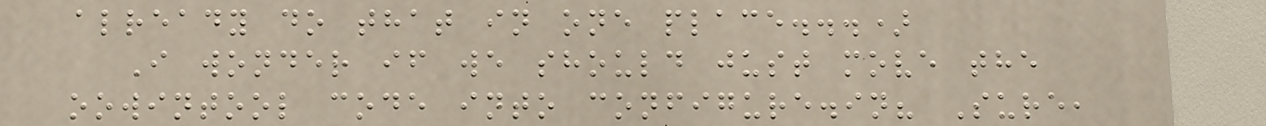already do that in one place...)
I wonder if we should just move the
oowintool code into configure.in? Sure,
